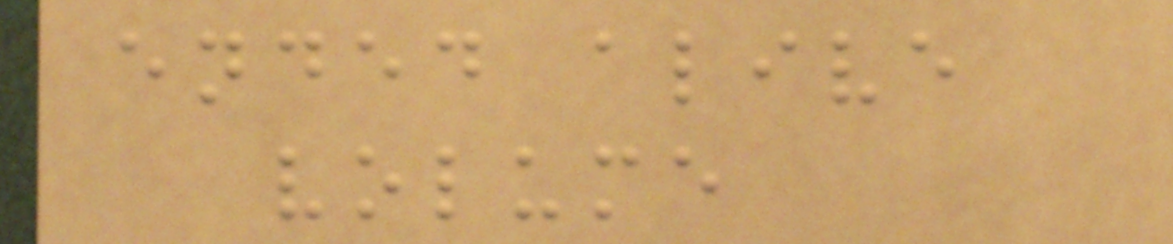ended alive
volume
